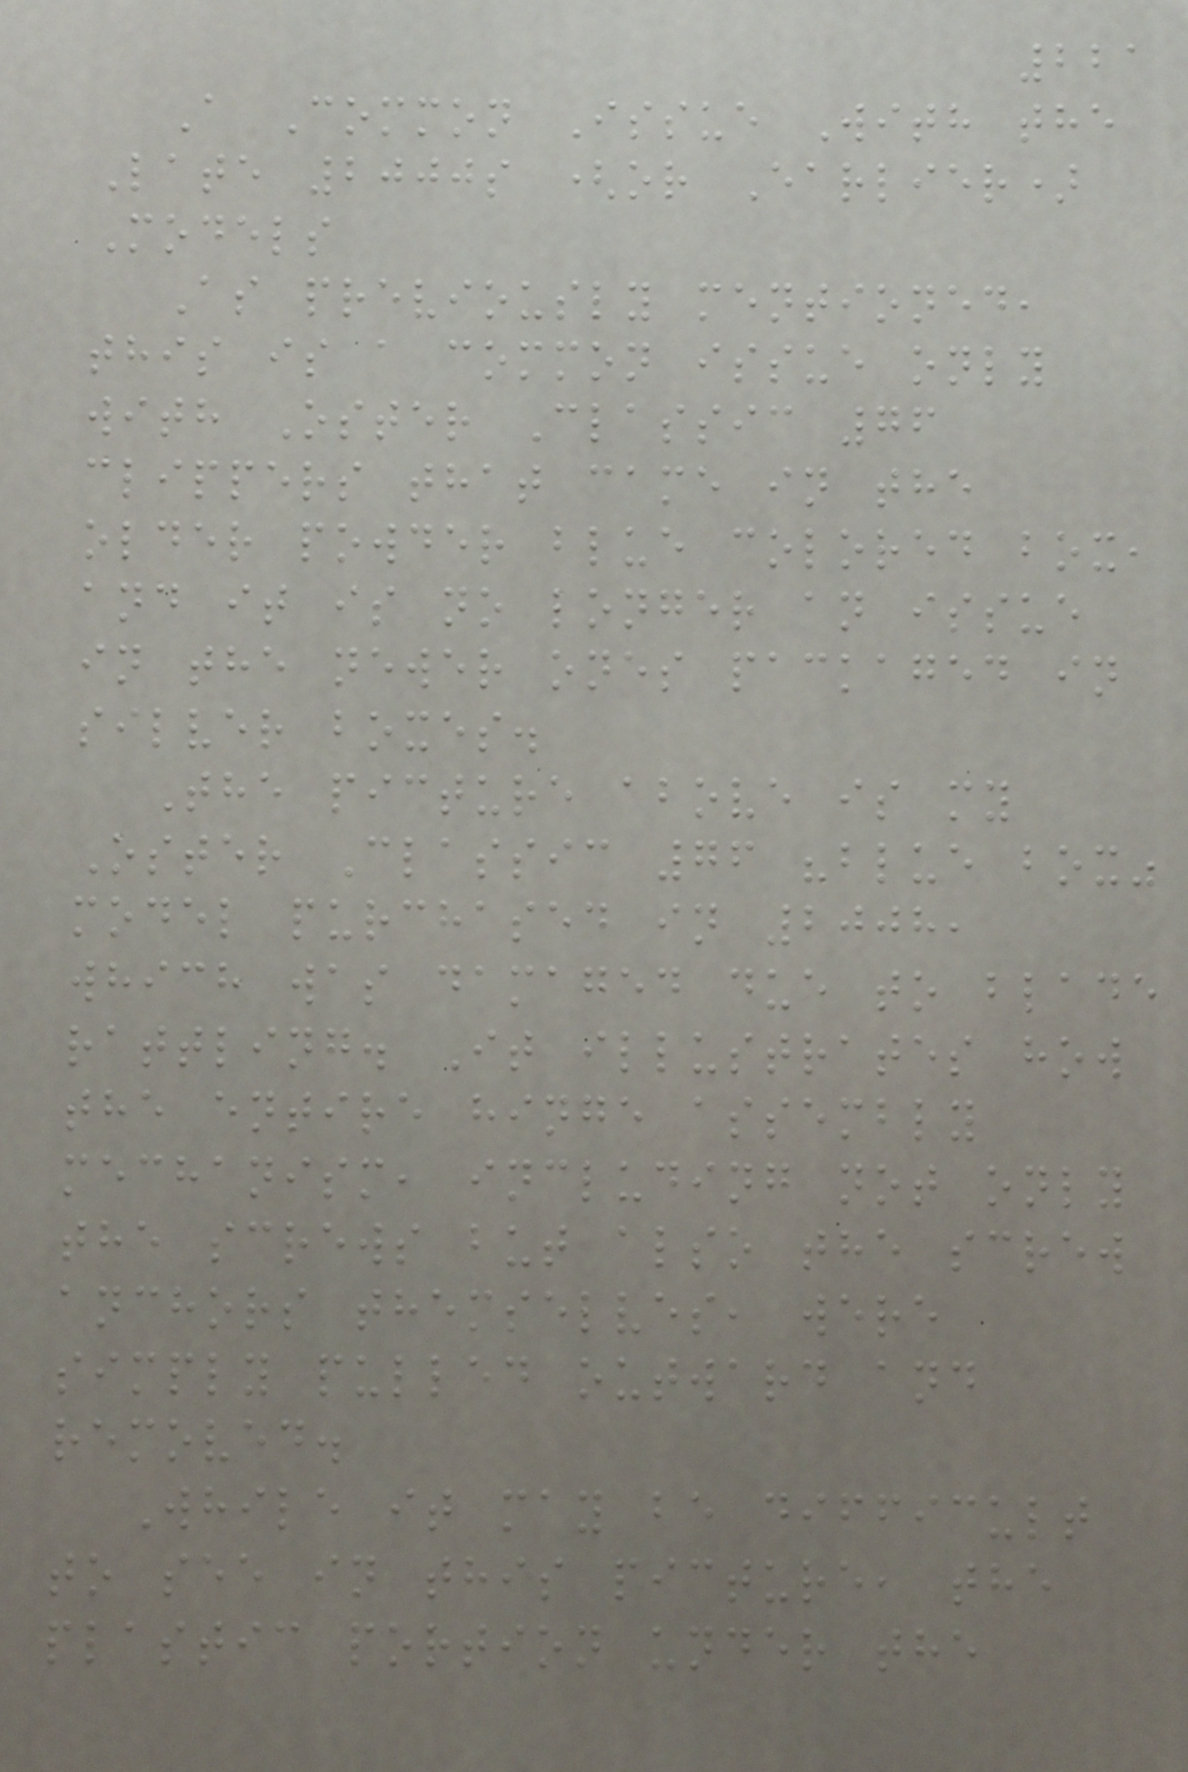221
A Common Issue With the
Late 2000s (or Earlier)
Models
As previously mentioned,
this is a common issue only
with Oster Classic 76
clippers that came in the
older powder blue colored box,
and it is no longer an issue
in the newer ones packaged in
silver boxes.
The picture above is my
Oster Classic 76 "blue box"
model purchased in 2008,
which was damaged due to blade
rattling. It illustrates how
the entire hinge assembly
mechanism, including not only
the screws but also the screw
anchors themselves, were
simply pulled outward and
removed.
While it may be difficult
to see in this picture, the
plastic portion under the
